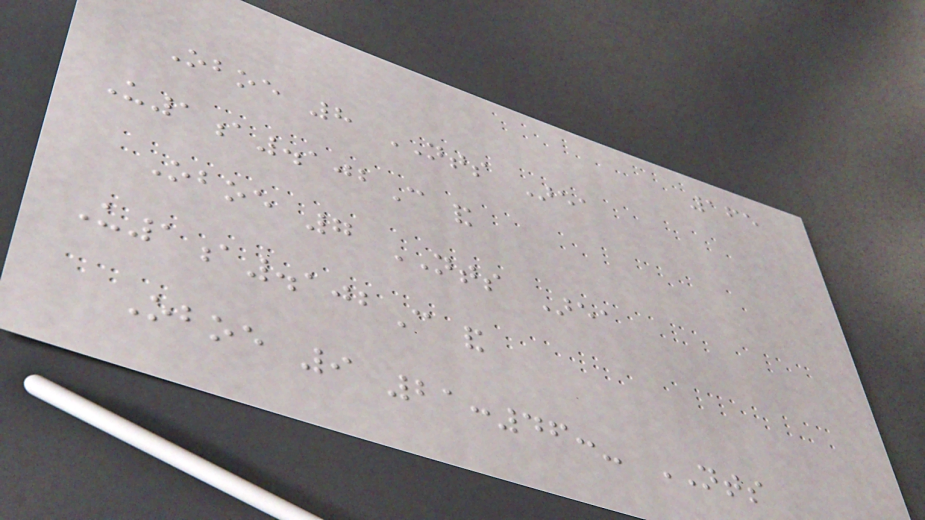165
Oboe 8 NTS Area
U1a.102C and
Oboe 7 NTS Area
U1a.102C and
Oboe 9 21:46:- NTS
